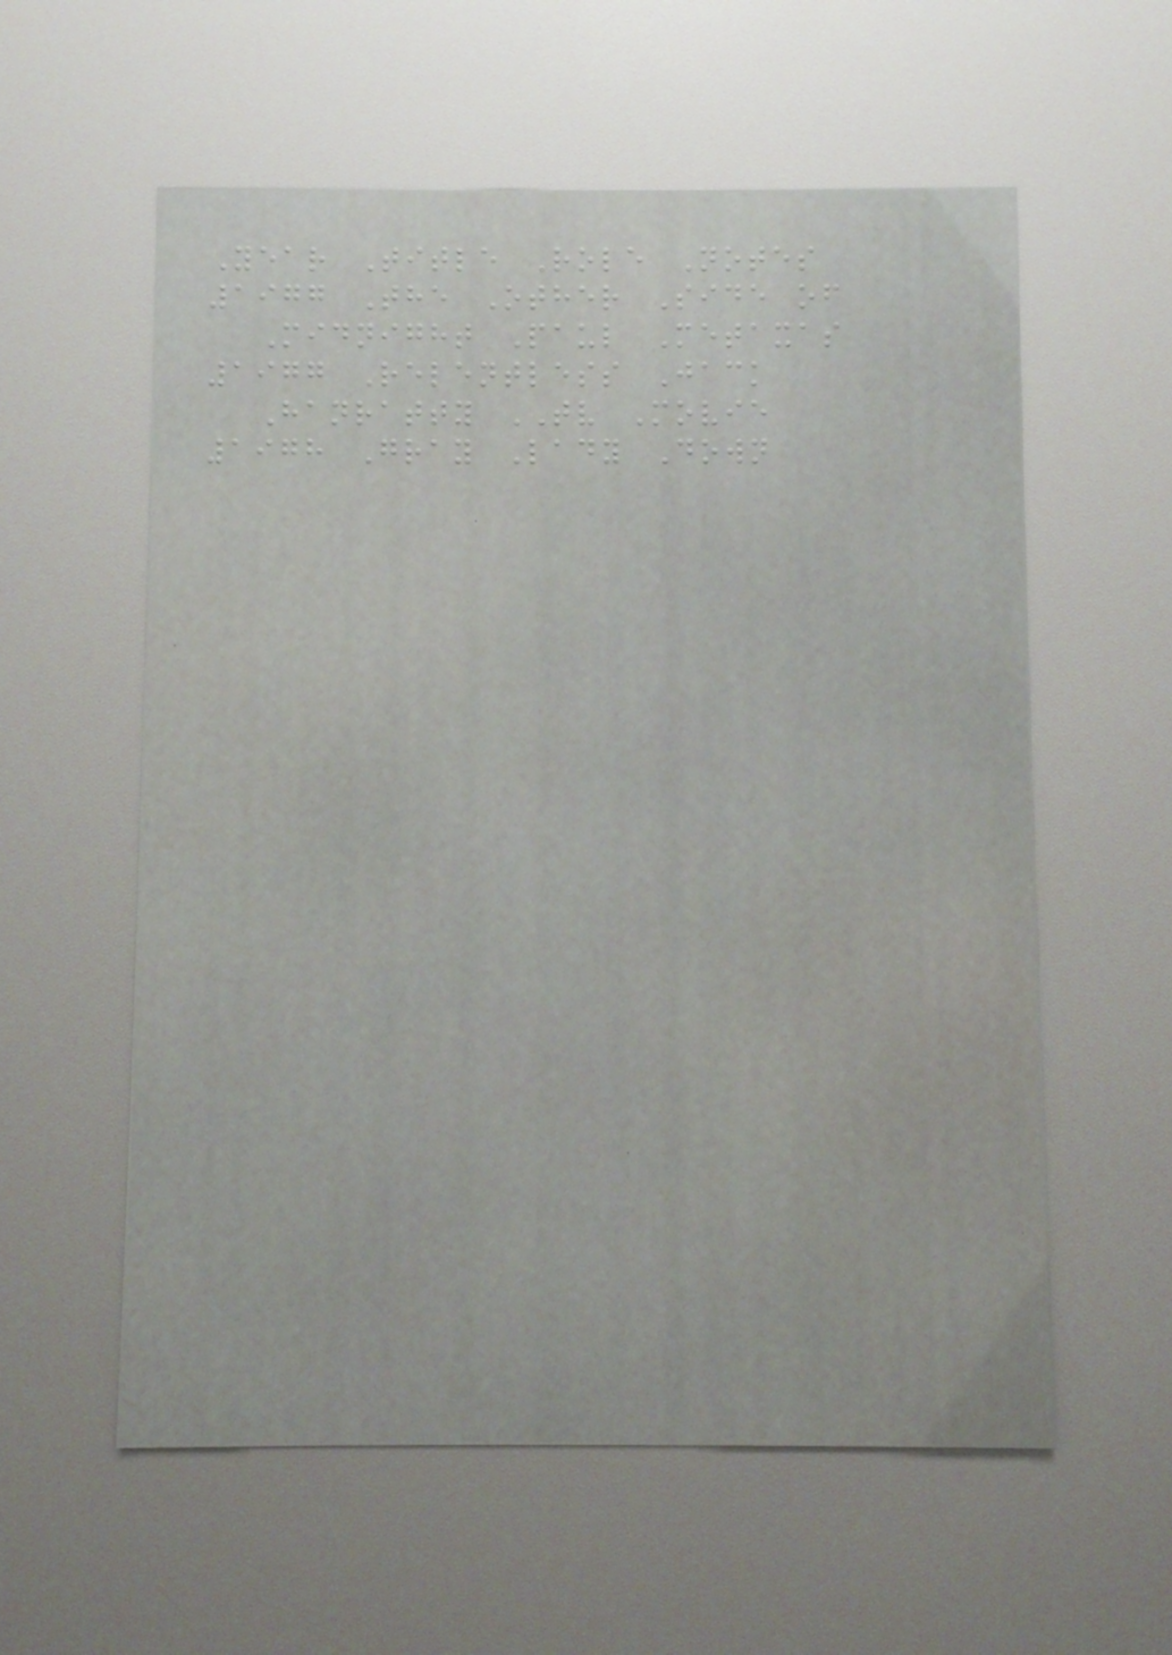Year Title Role Notes
1977 The Other Side of
Midnight Paul Metaxas
1977 Relentless Jack
Hanratty TV Movie
1978 Gray Lady Down
